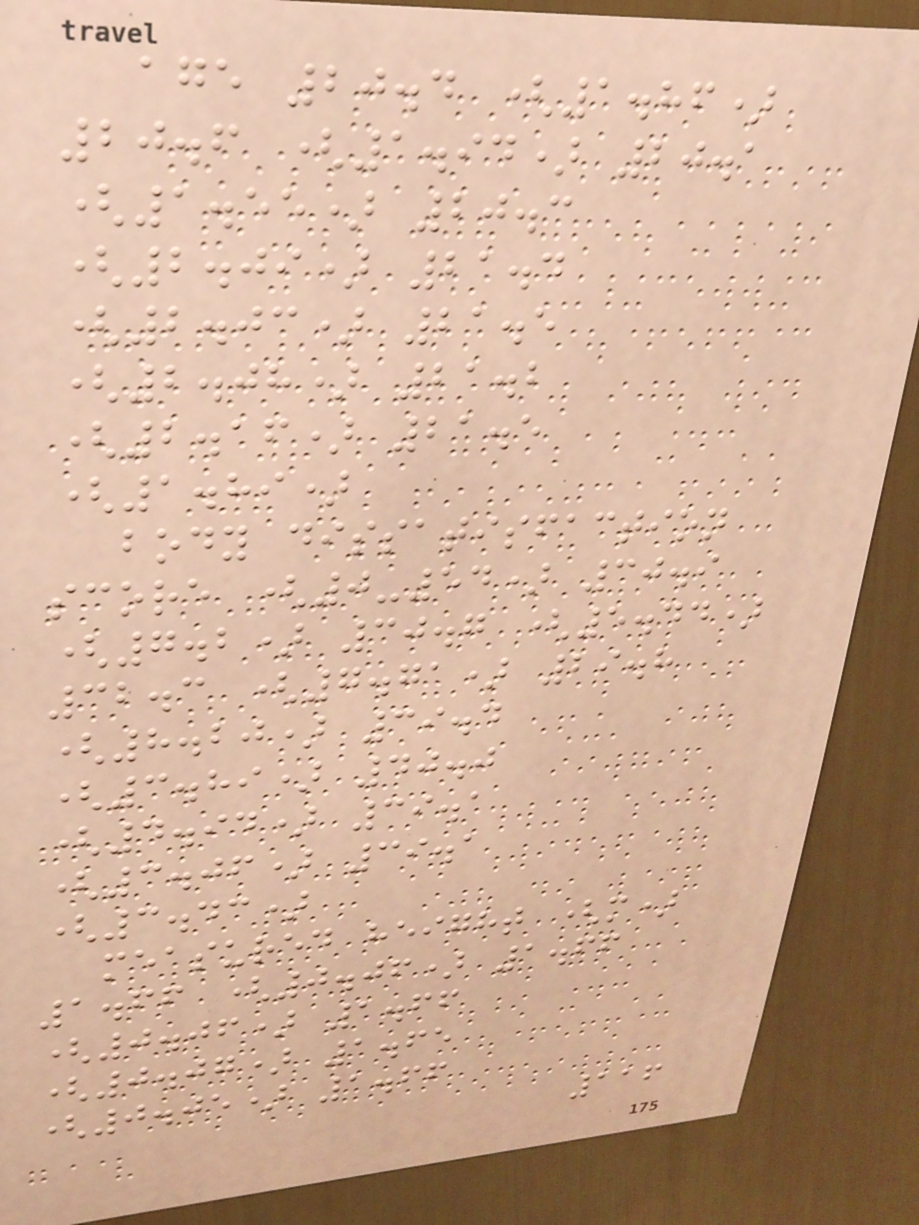age 20.4 (1.86)
20.6 (1.94) 20.1
(1.55) 20.3
(2.09) 21.4
(2.03) 21.5
(2.08) 21.2
(2.16) 21.5
(1.89)
body dissatisfaction
score (0-54) 30.9
(7.2) 30.7 (5.44)
32.3 (7.71) 29.8
(8.20) 39.4
(3.89) 40.0
(4.94) 39.1
(3.06) 39.1
(3.43)
measured height (m)
1.66 (0.06) 1.66
(0.06) 1.66
(0.07) 1.65
(0.05) 1.66
116
